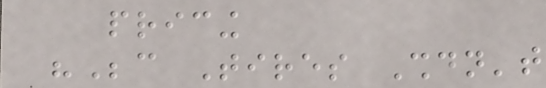pricing
"Because Tires Shouldn't
